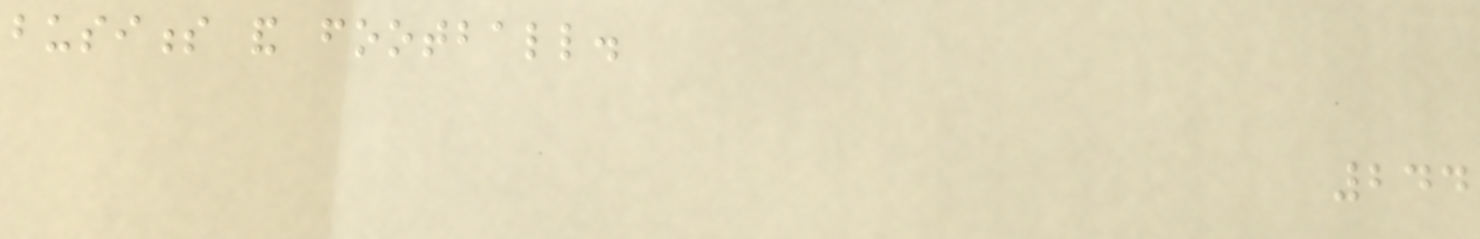business and football.
244
